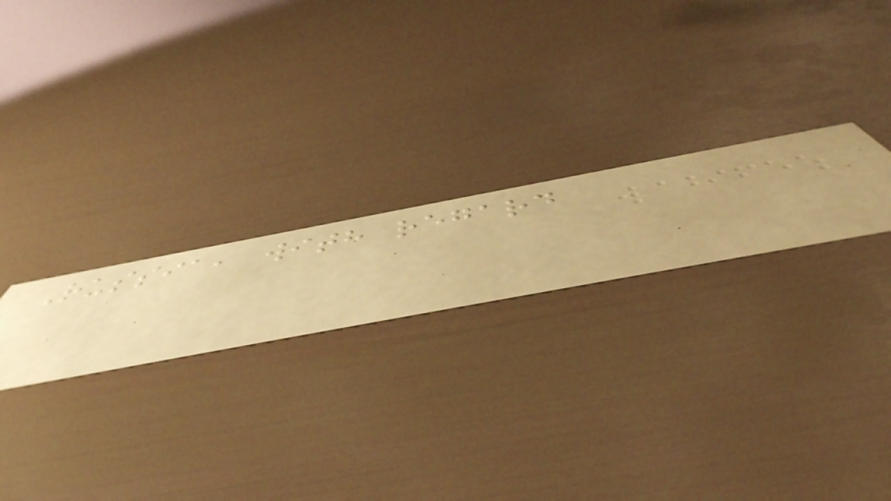Russia, with regard
